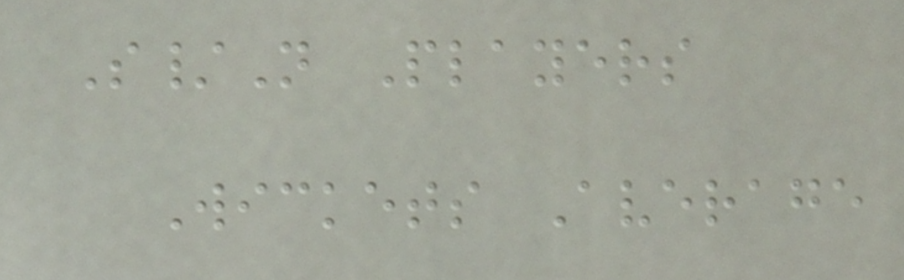S/N Players
Wickets Average
